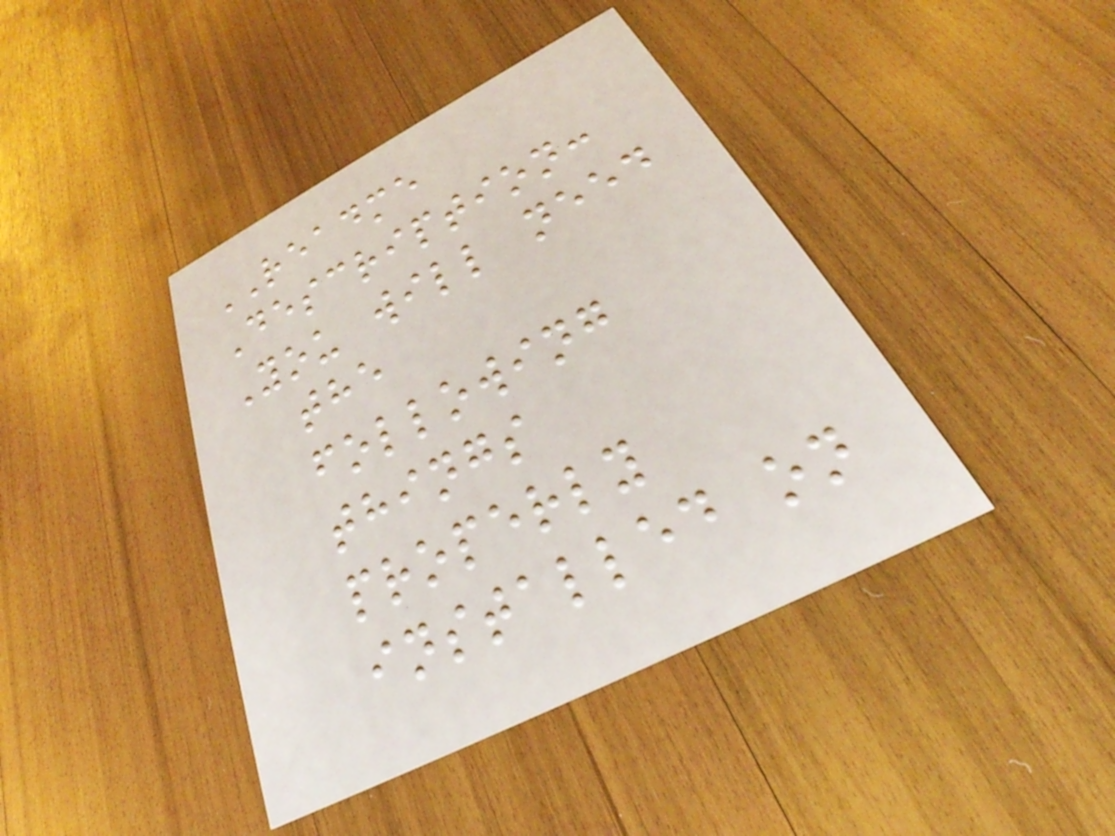README
Description:
You will need
the
following
things
properly
installed on
